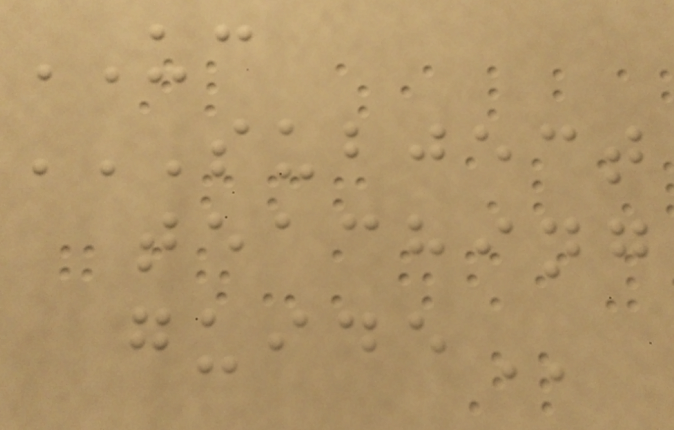UC
SUBJECT
TEACHING
GUIDE
